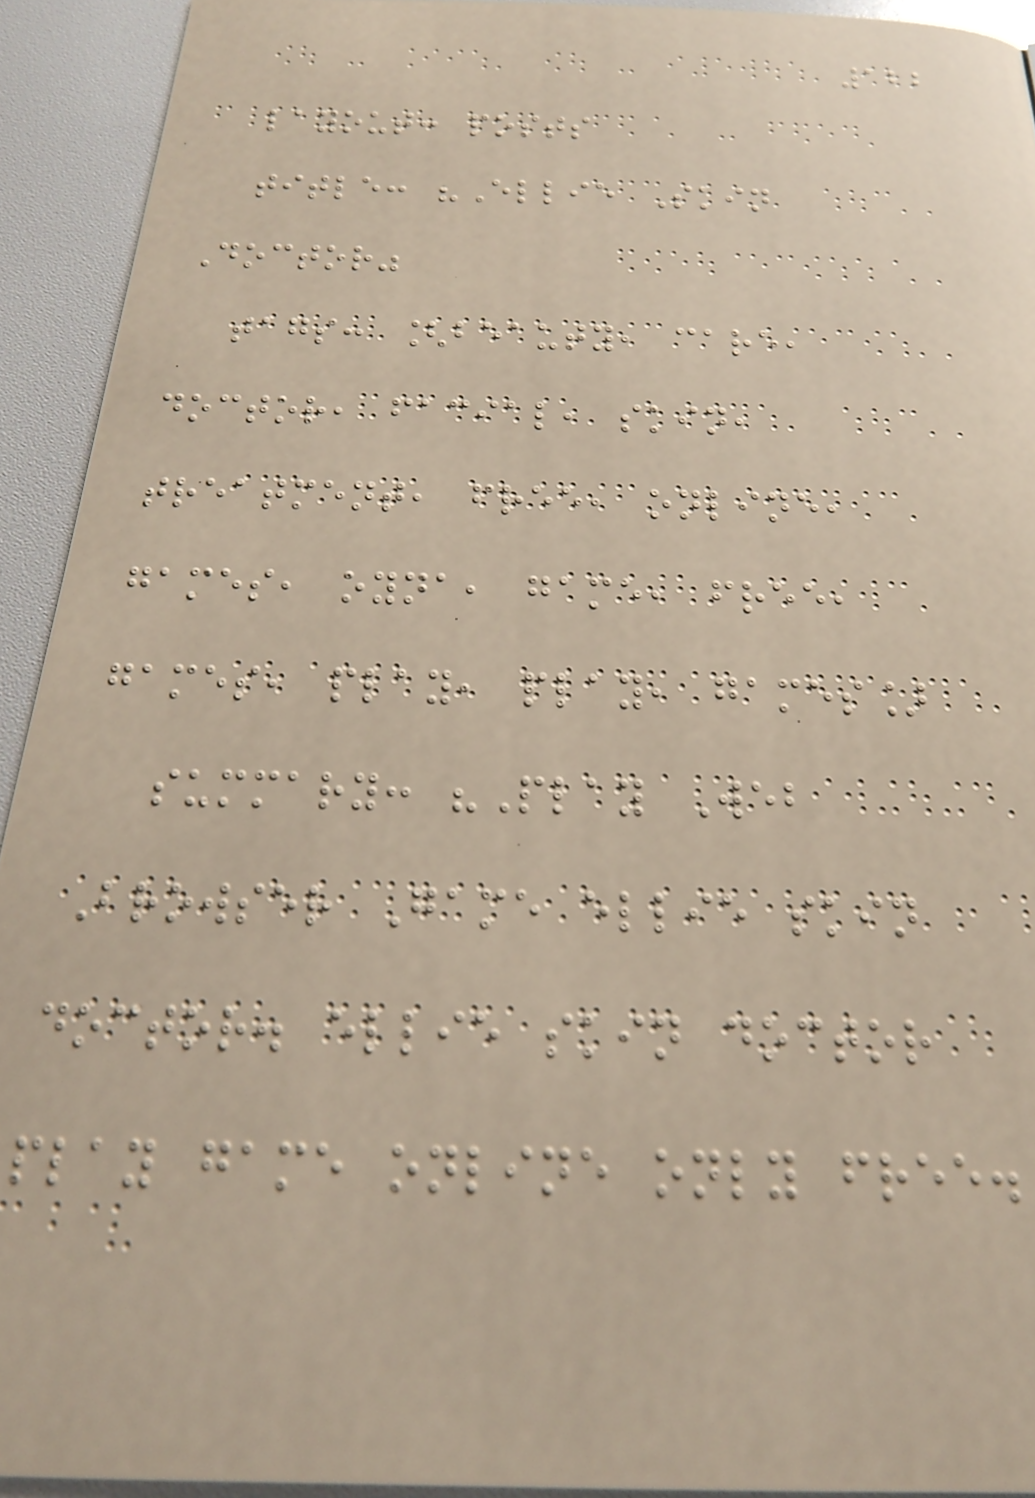122
layout: posts
title: "Ellie Skin
Doctor"
tags: [beauty, care,
doctor, facial, skin,
treatment, free, online,
games, oyna, game, free,
games, play, play, games]
summary: "Play Web
Browser Game ellie skin
doctor. ellie skin doctor
play game online only free.
